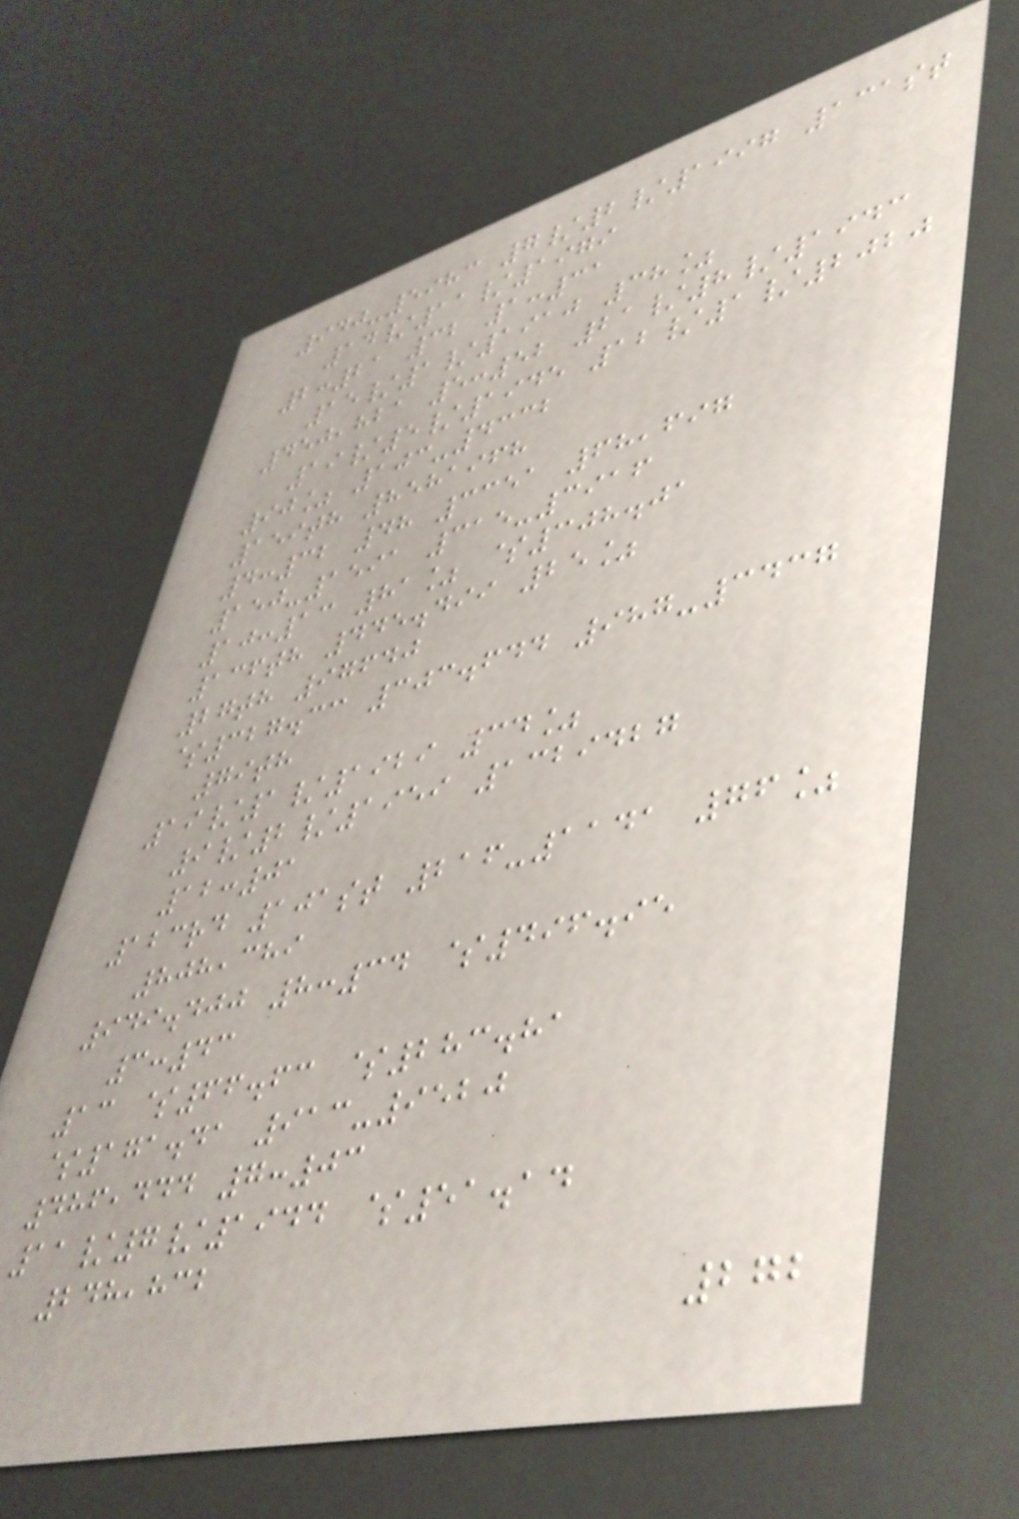940-5983 7/2/1997 131st
14/11/1979
2:21 32 1:31
15/1/1910 38%
450,821 5:52 21/8/1943
19/5/1945 12/1/2020
90% 103-4332
159th 8581968
4:32 48 3351 68,697
150-1591 315-3916
10:13 81% $308.01
136th 445.499 25%
27th 97640
$327.33 303.644 987-3437
79th
19/1/1929 34%
9/2/1959 1329427
12:01
123rd 101st 216-1141 76%
808,389
949.400 8:34 $496.95
3:43
13 $66.63 $283.81
$171.41 913-9520
486,444 7:03
11/7/1944 $51.14
248,832
272
